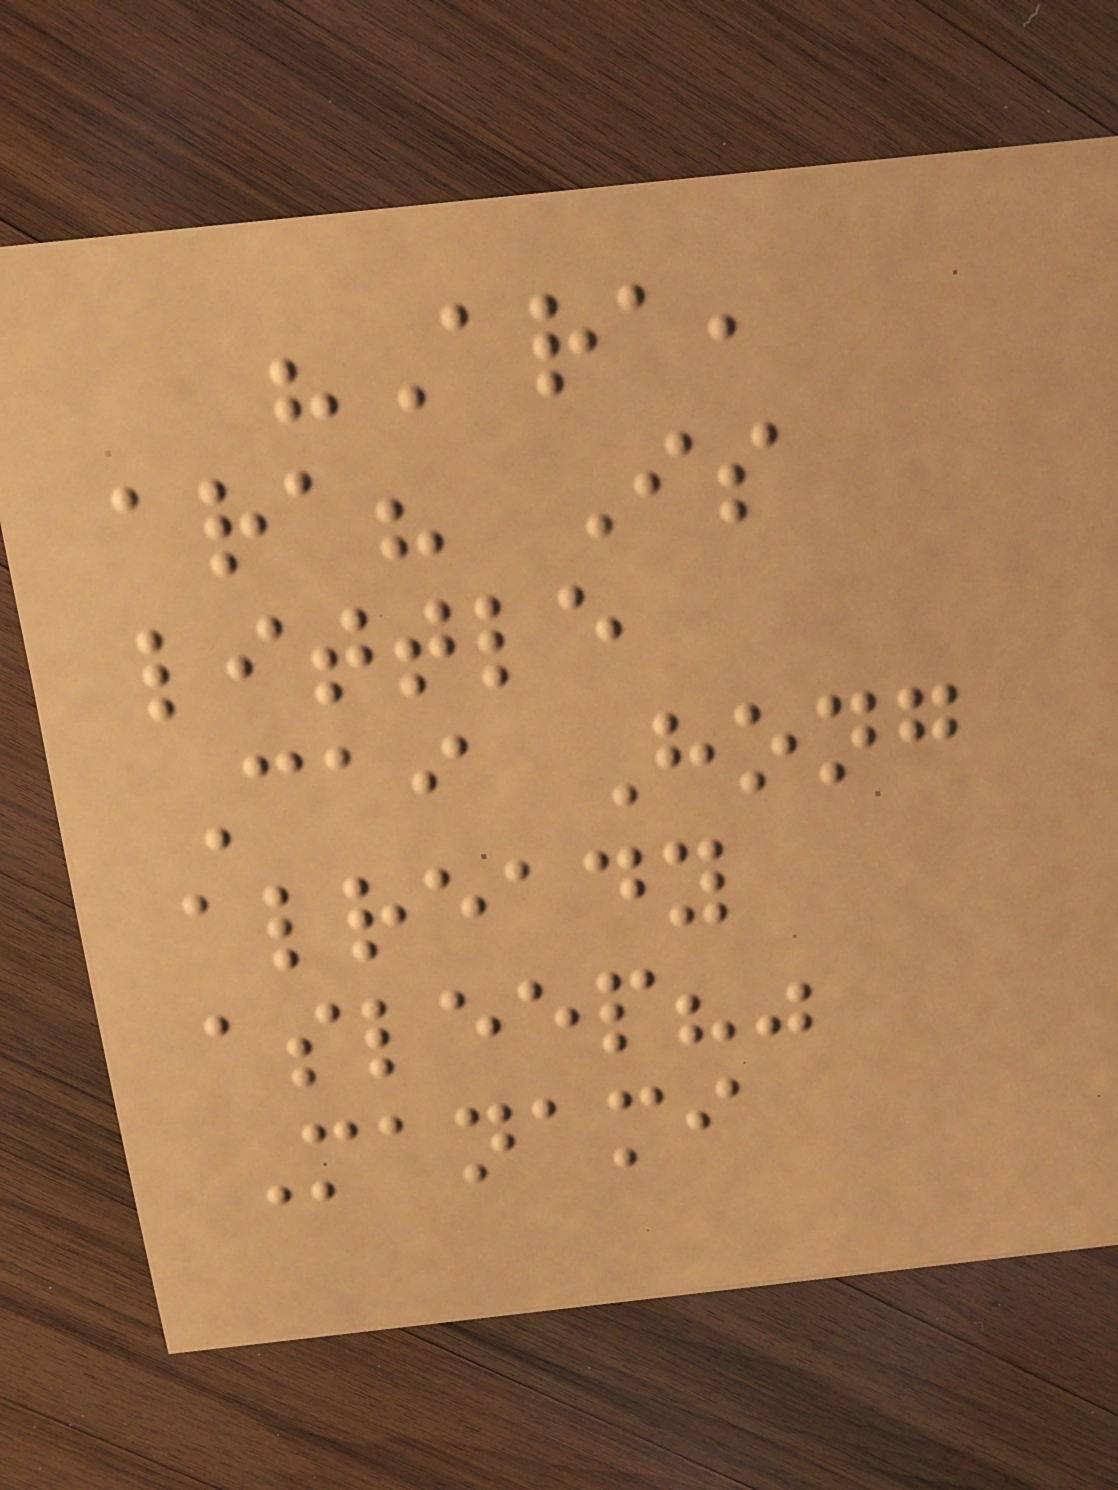"Ara,
ara? Is
little
Cai Hong
already
asleep?"
Manami
